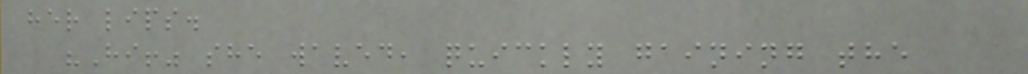her lips.
"Hi!" she waved, quickly gaining the
